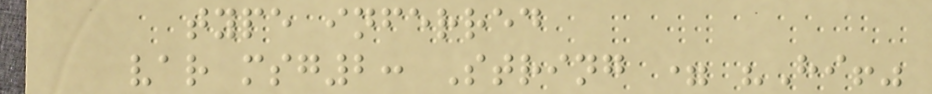type inferred
var msg2: String = "Hi!"
